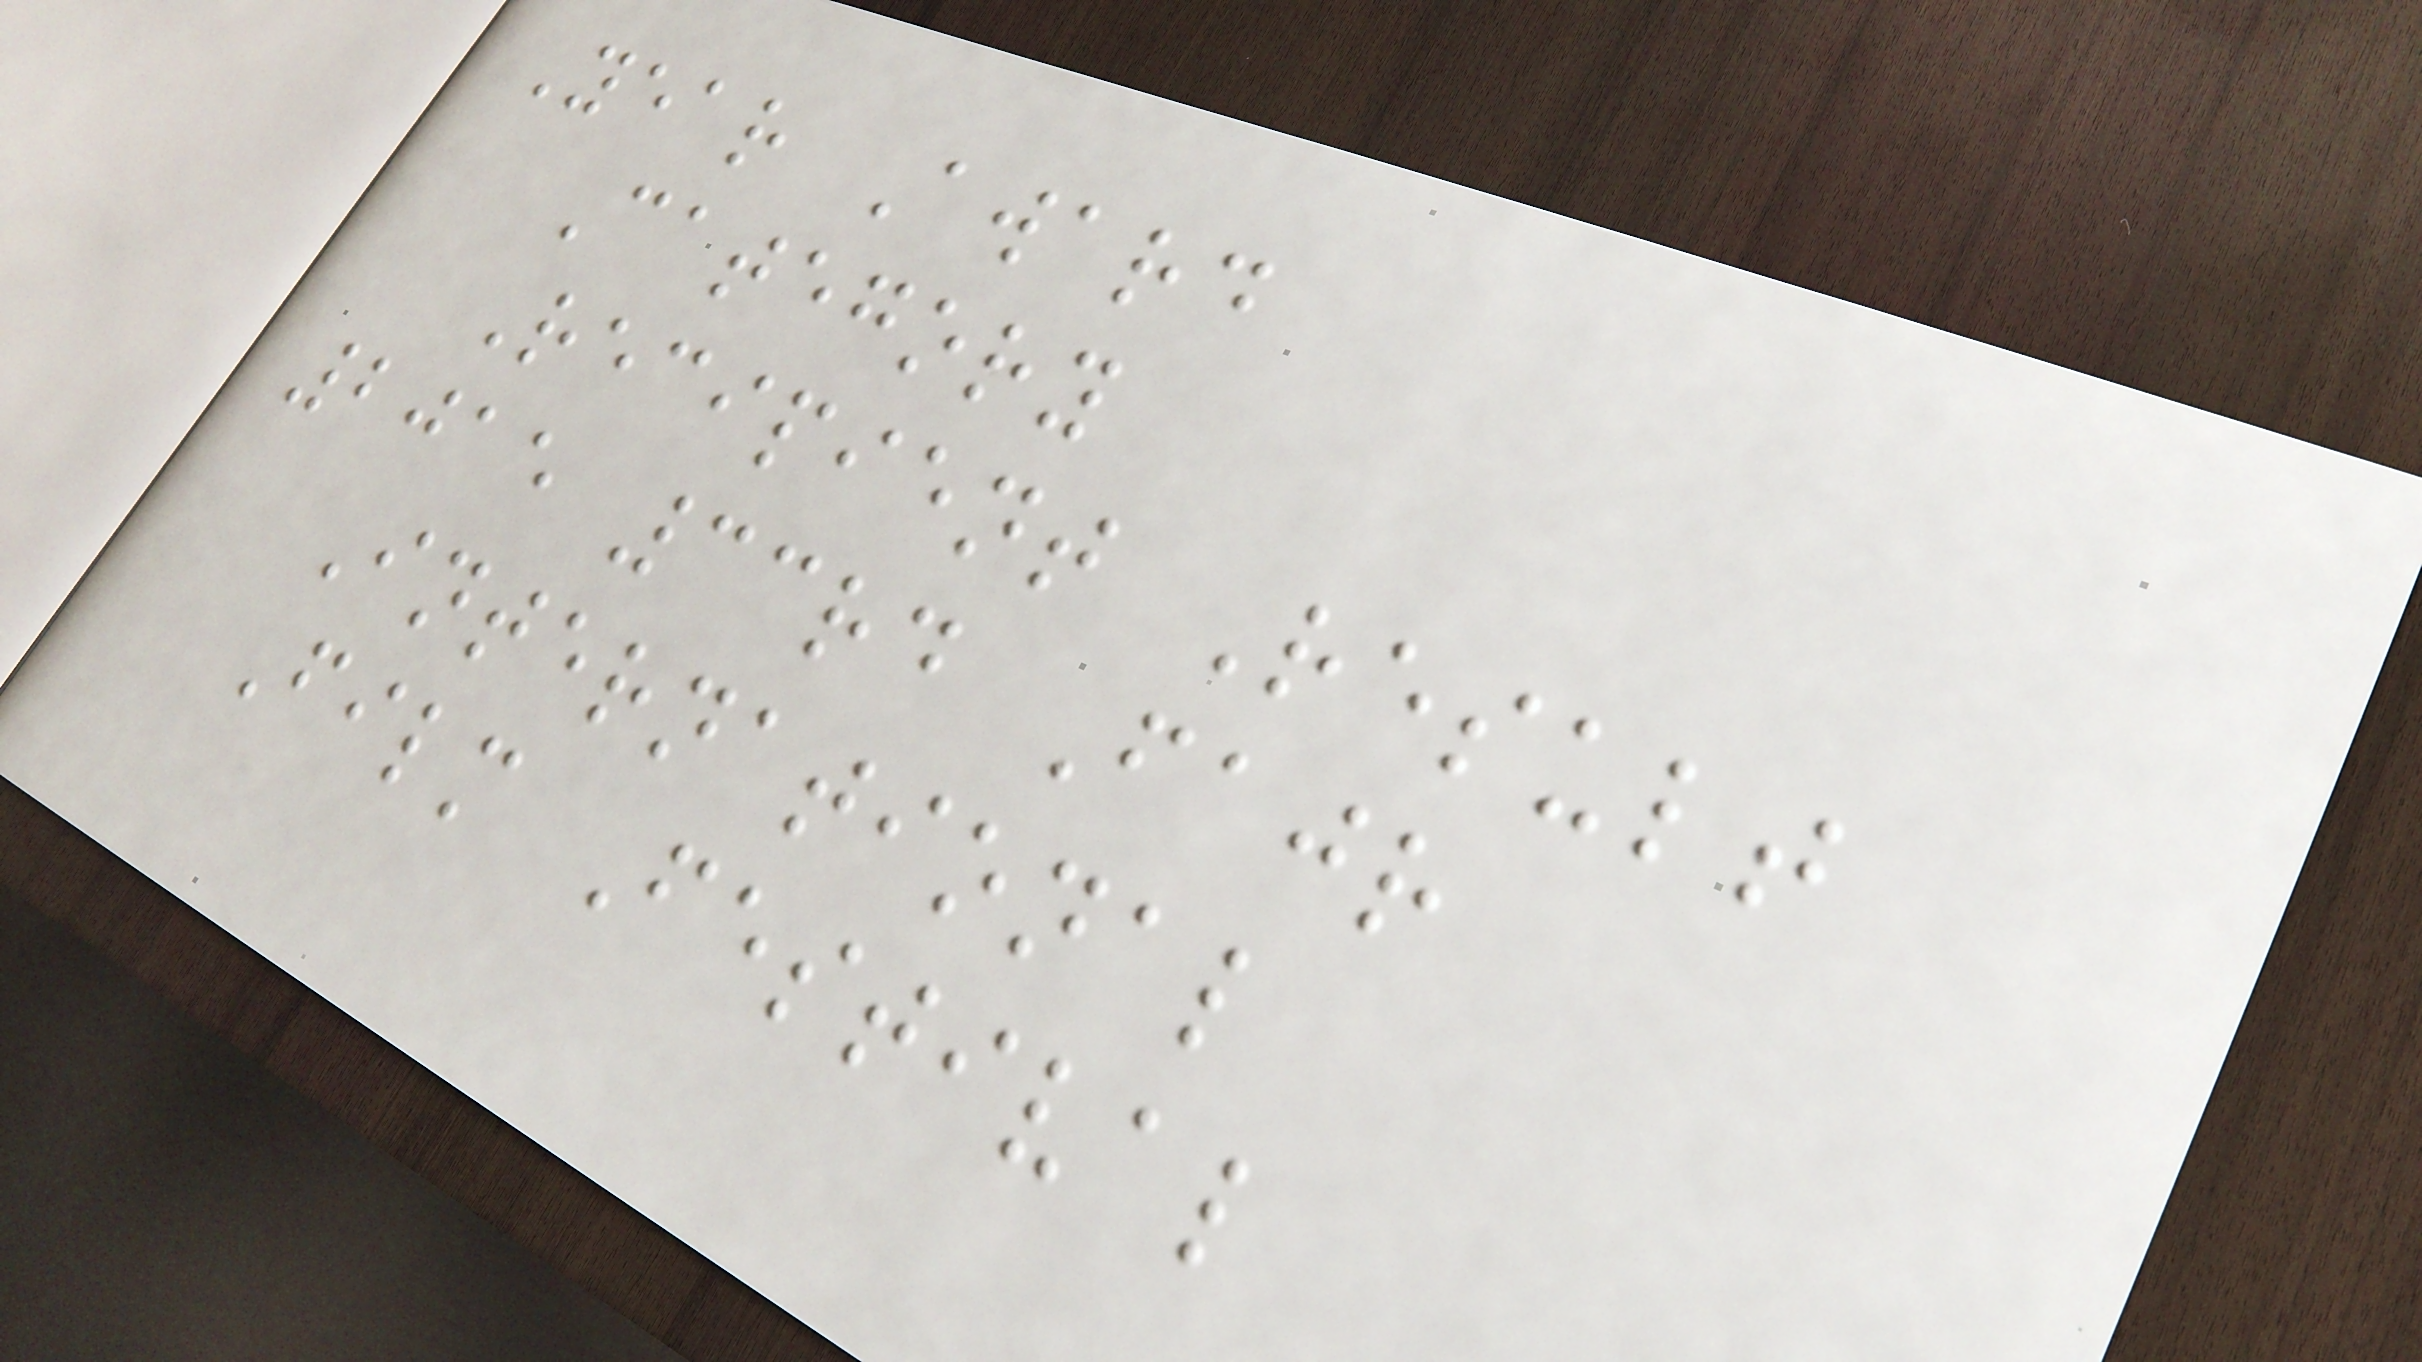Year Award
Category
Recipient Result
2015 33rd Fajr
International
Film Festival
